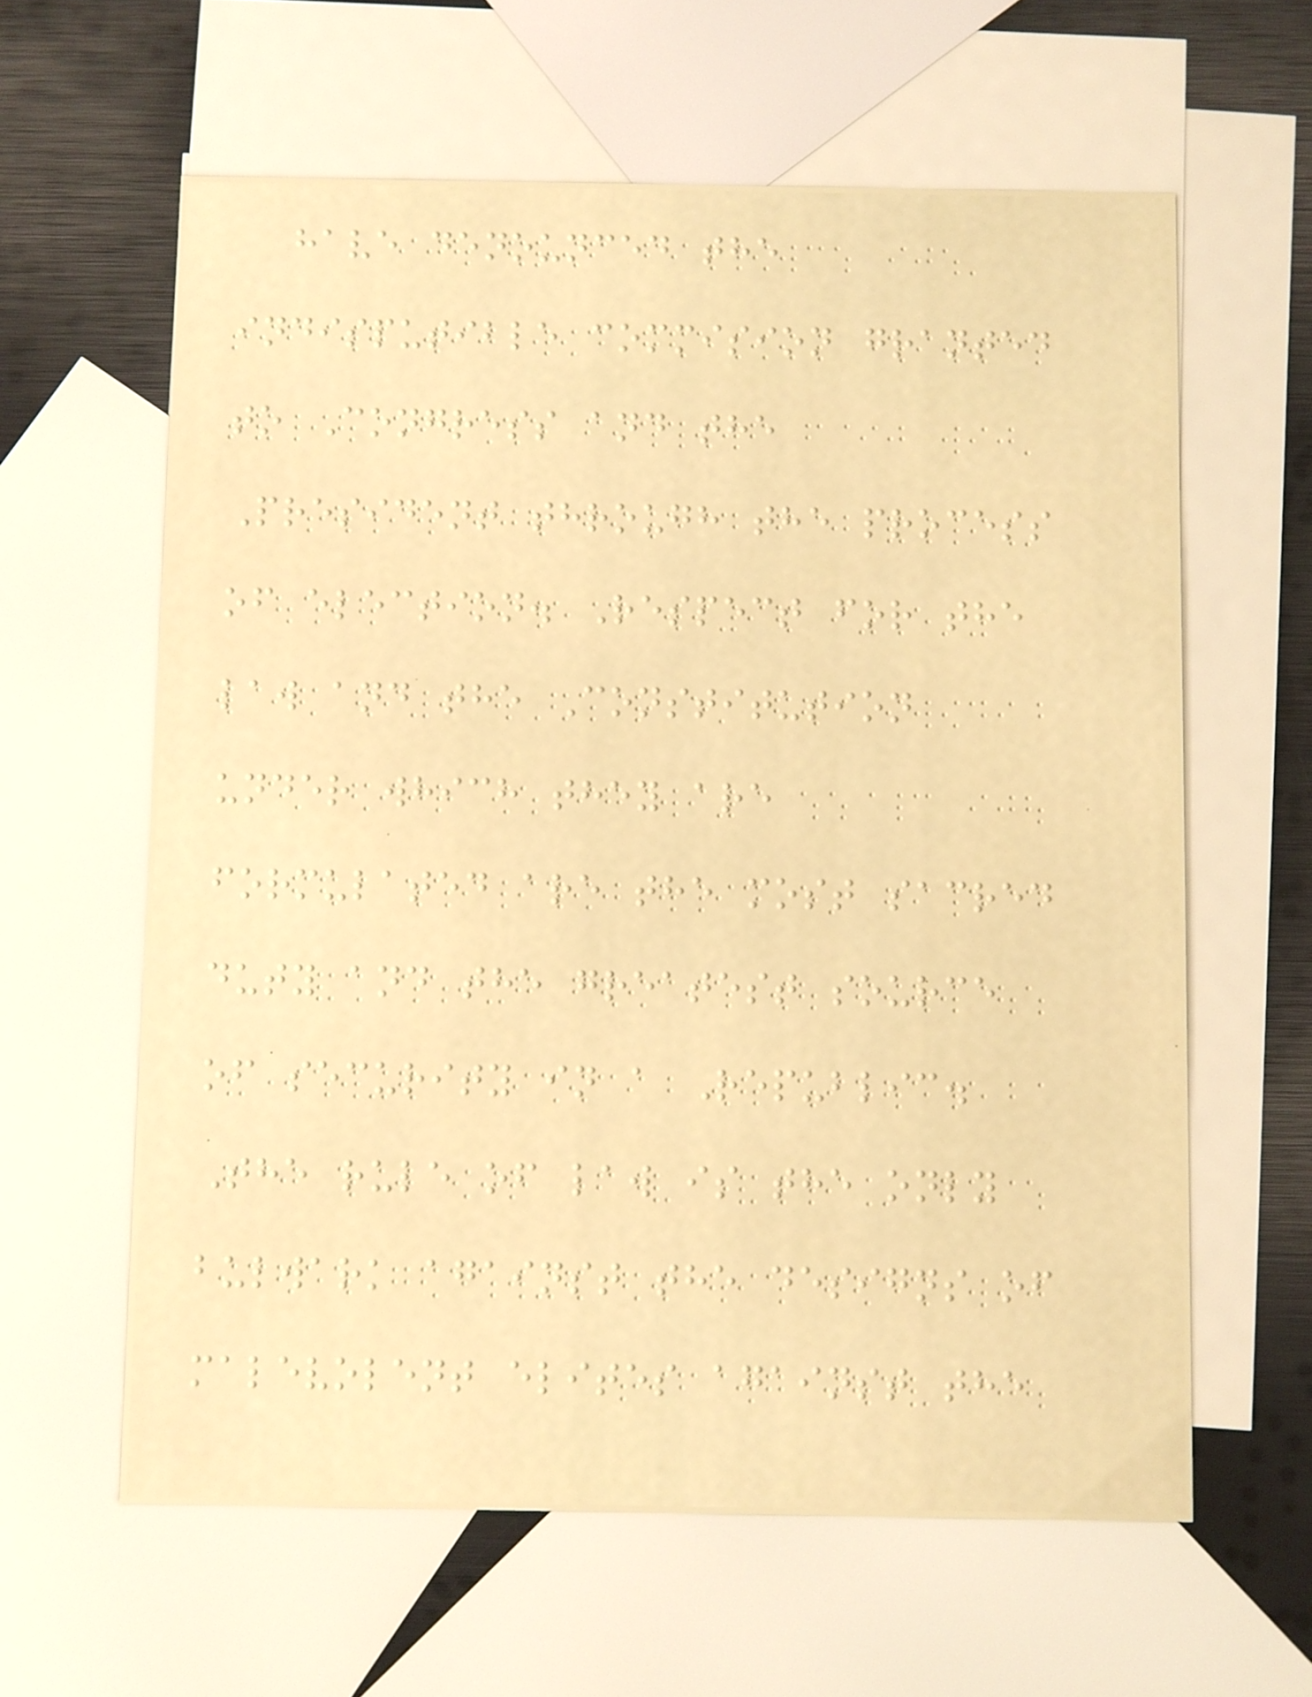have denounced the
indisputible commision granted
to Congress and the
President through the process
of election. Respect for the
law and the Constitution
under which they are
formulated are the most sacred
duty and the greatest source
of security in a Republic.
The rule of law is the only
bulwark against the designs of
malevolent elites against the
